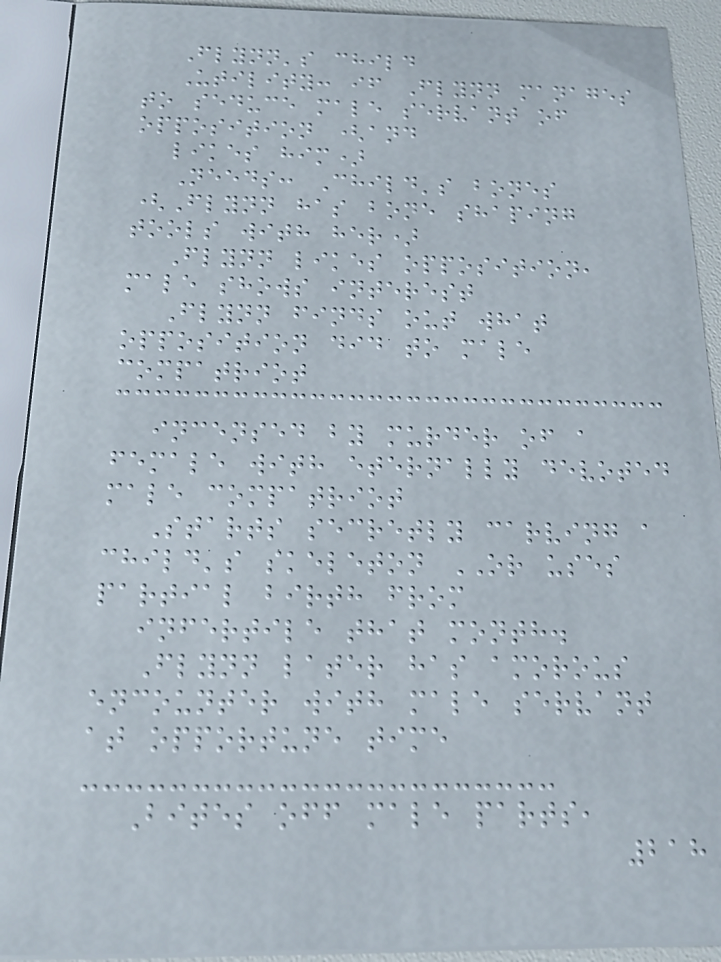Flynn's child
Utility: if Flynn manages
to seduce male servant of
opposition (and
likes him)
Needs: Child's bones
(Flynn has bone shaping
tools with her)
Flynn likes opposition,
male shows interest
Flynn finds out what
opposition did to male
compatriot
incensed by murder of a
female with eternally devoted
male compatriot
Starts secretly carving a
child's skeleton OR uses
partial birth from
infertile that month.
Flynn later has amorous
encounter with male servant
at opportune time
Bites off male parts,
218
